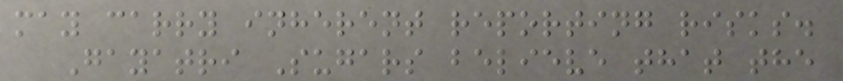may carry inherent reporting risks.
Gayatri Sugars believe that the
